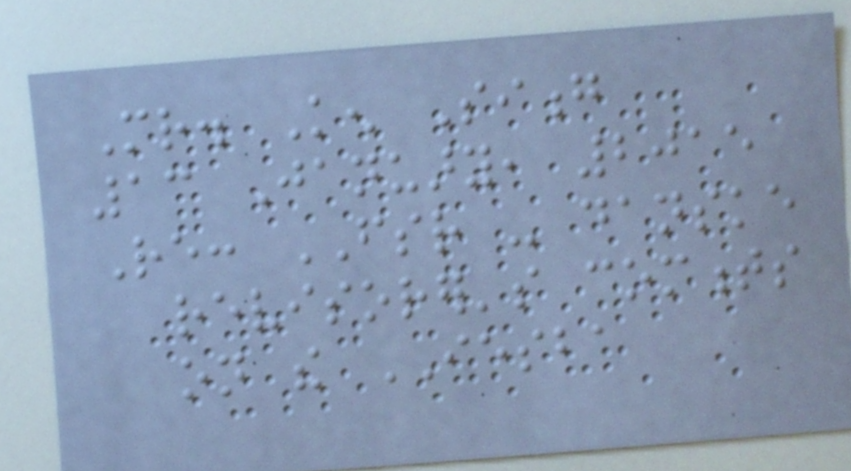Mr. Ken Siong
13 January, 2015
Re: FSR - danske
revisorer's comments
on the IESBA
